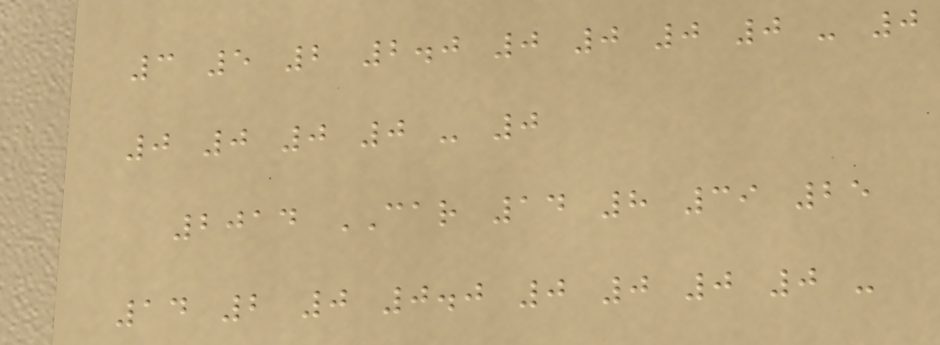3 5 2 2.0 0 0 0 0 - 0
0 0 0 0 - 0
2014 CAR 14 8 39 25
14 2 0 0.0 0 0 0 0 -
